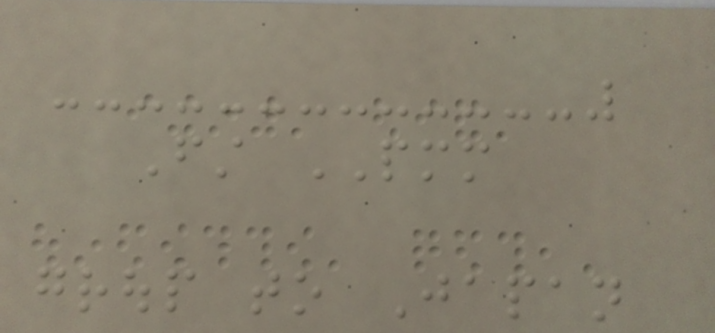First PMM
group to Japan
